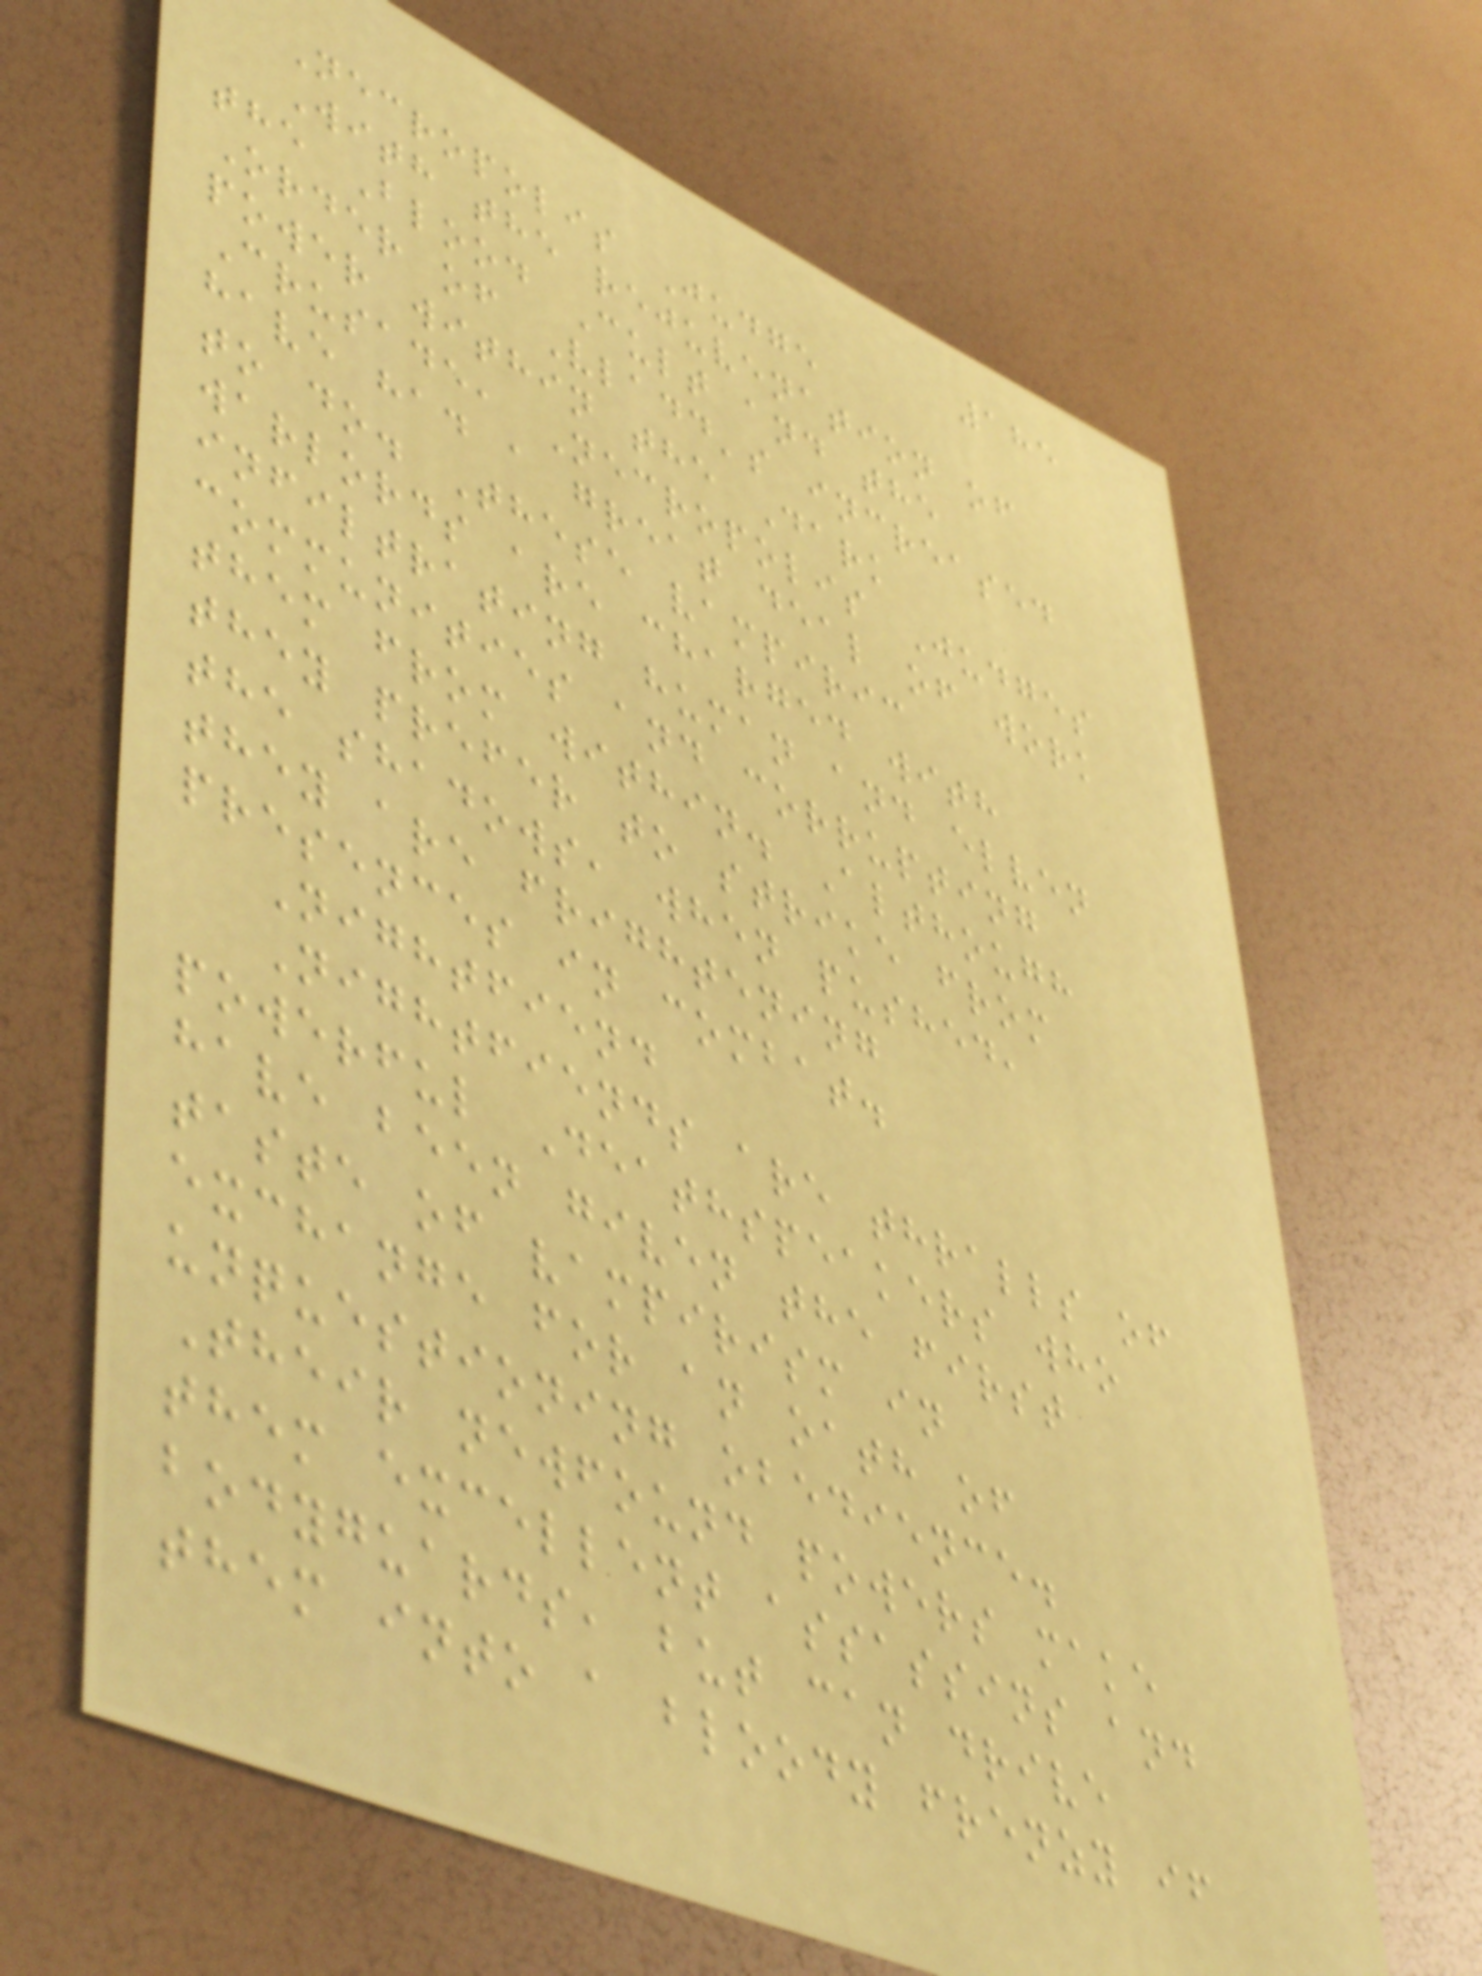185
Necropolis Judge
With the rejuvenation of
the Blood Cult and the
Order of Vladd's increased
power within the Dark
Crusade, Necropolis Judges
have had a great deal of work
to do. These vampiric
warlords are charged with
infiltrating human and elven
communities and corrupting
them from within. Although
they prefer to strike from
the shadows, when pushed,
they are frightening
presences in combat.
Nightfiend
Nightfiends are thralls of
powerful Deathspeakers who
have been given the first
taste of vampirism in
exchange for an oath of
unquestioning obedience.
Their newfound powers make
them excellent assassins and
bodyguards, but can drive
them into a bloody frenzy if
